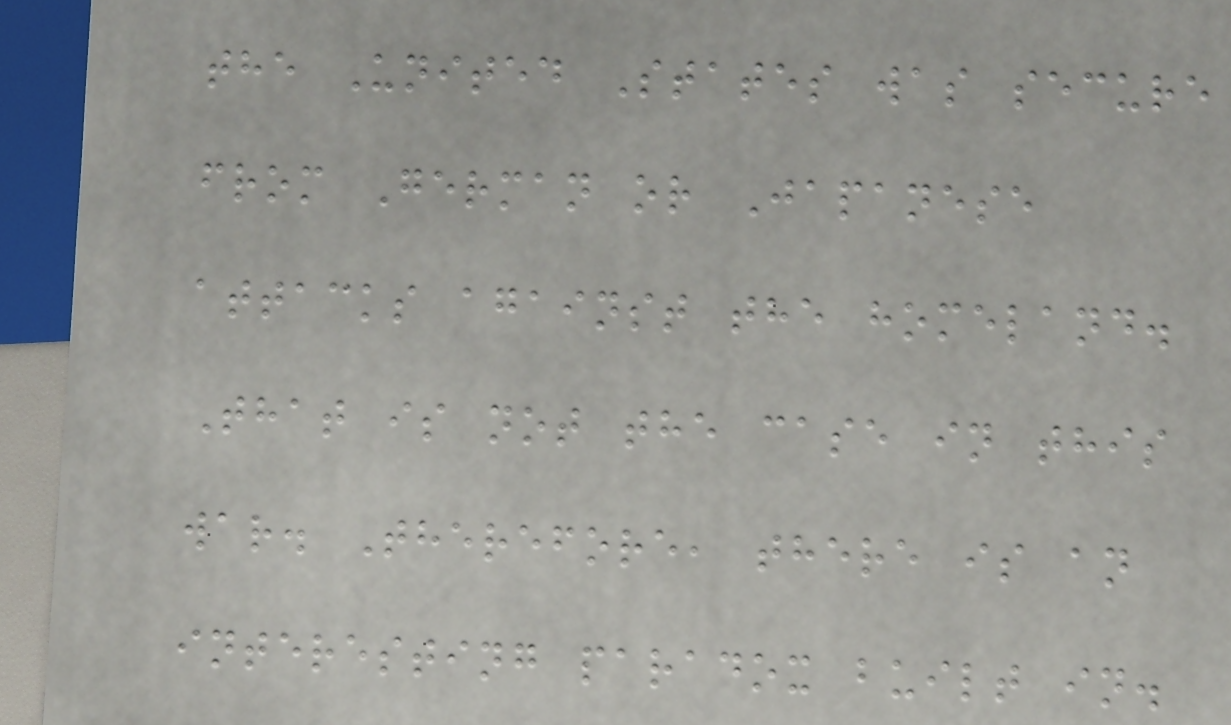the United States was secure
from German or Japanese
attacks against the homeland.
That is not the case in this
war. Therefore, there is an
interesting paradox built in.
